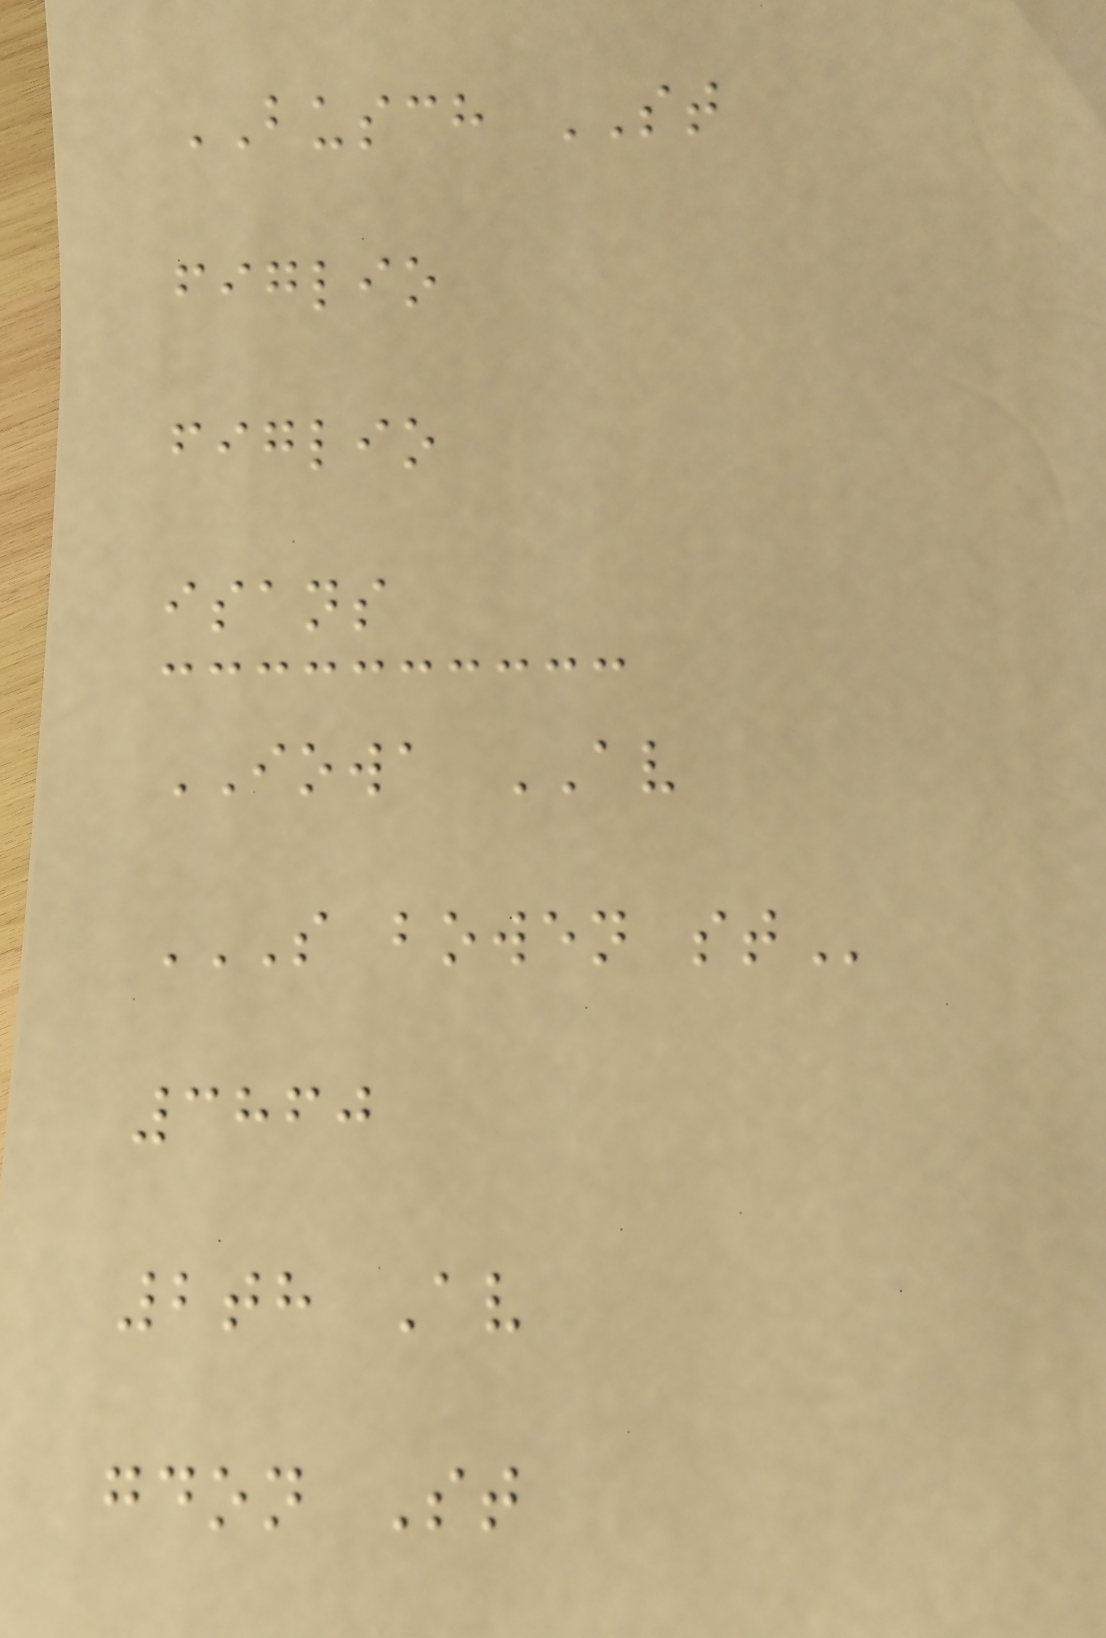BUSCH ST
figlio
figlio
isans
IOWA AV
S BOWEN ST
3860
2th Av
gdon St
